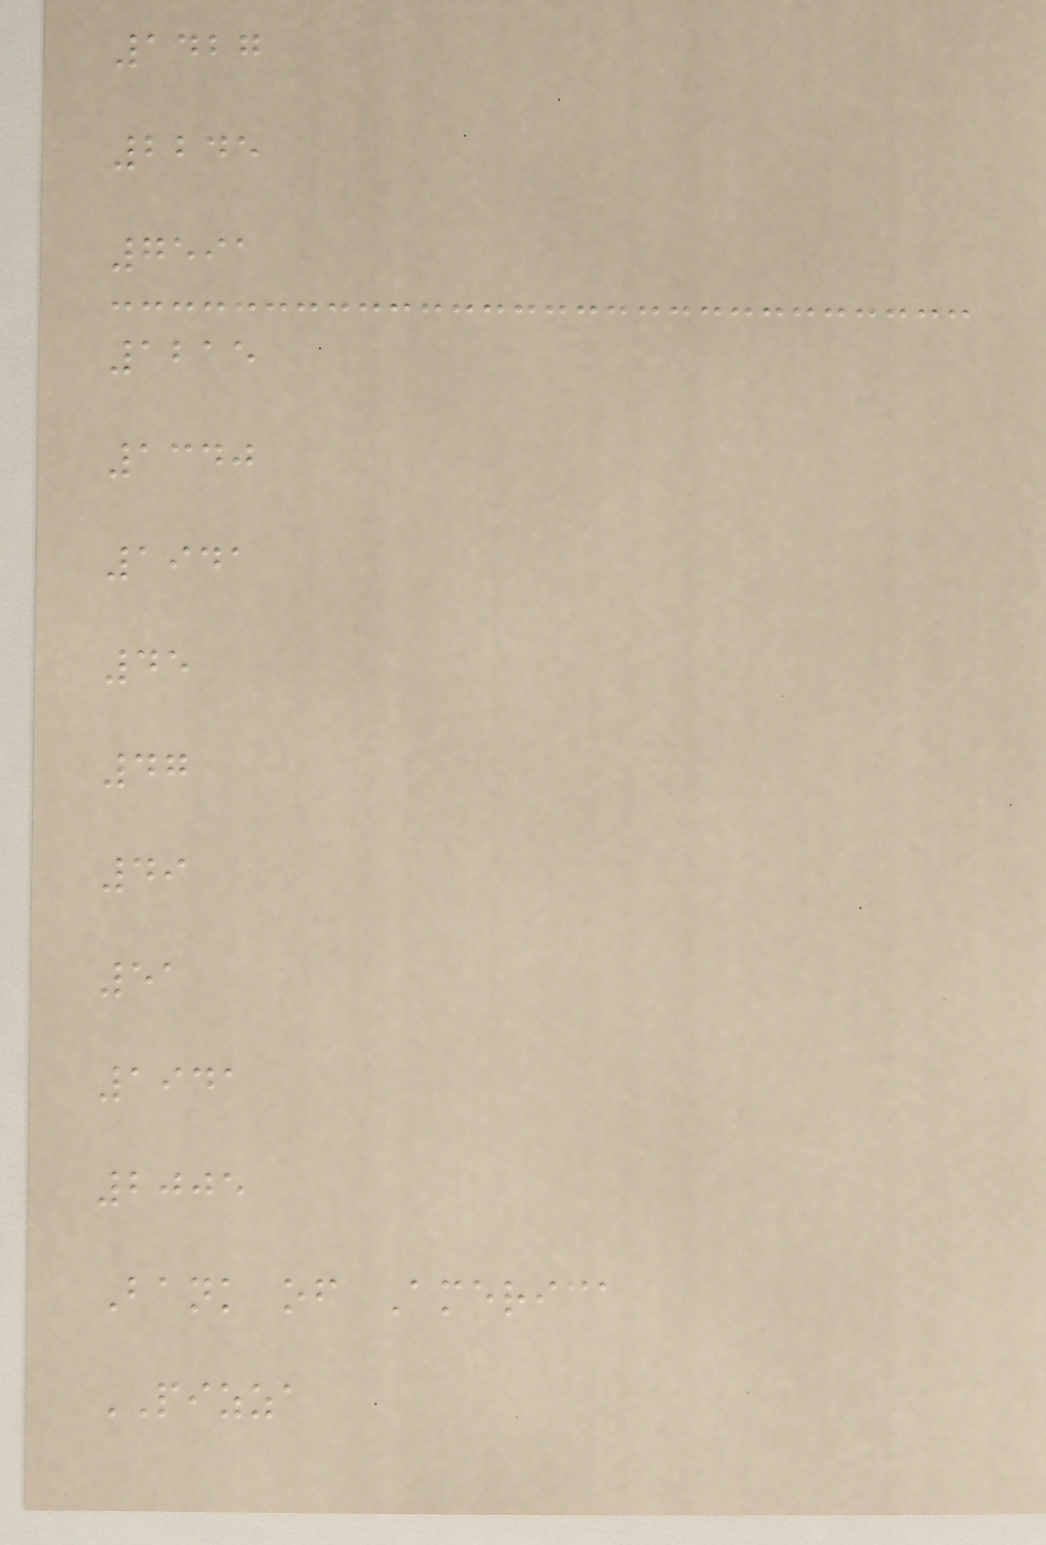1427
2245
7591
1215
1340
1941
45
47
49
51
1941
2005
Bank of America
PIZZA
